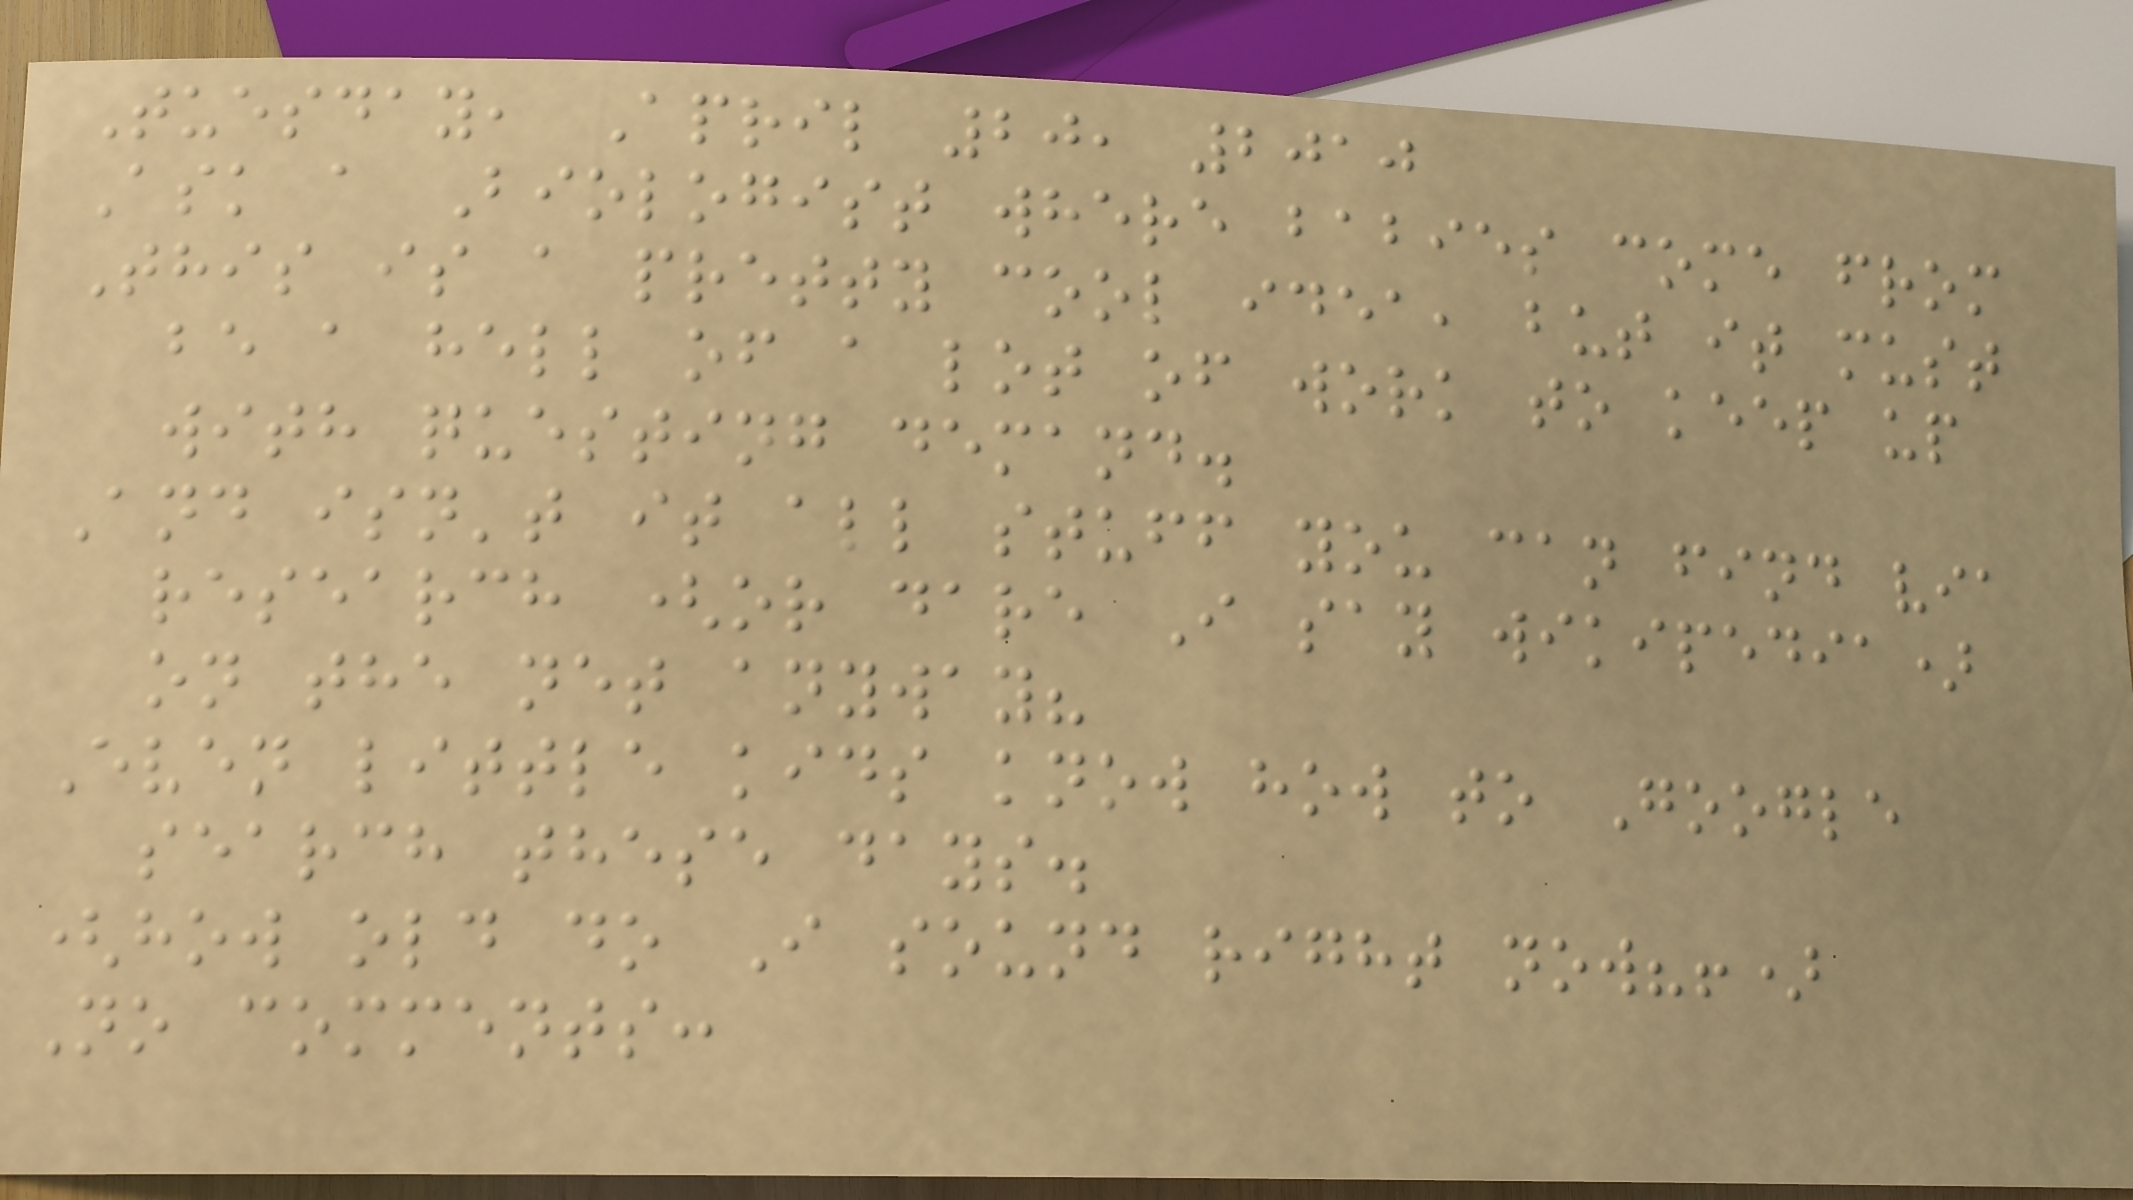Tuesday, April 20, 2010
Ask a Biologist where babies come from
This is a pretty cool idea, but it must
be a hell of a lot of work to keep up
with questing demand.
And isn't it all stuff you can find via
research (or dare I say wikipedia)
on the net anyway?
Even little kids know how to Google
search these days.
(how old do I sound right now?!)
No comments:
